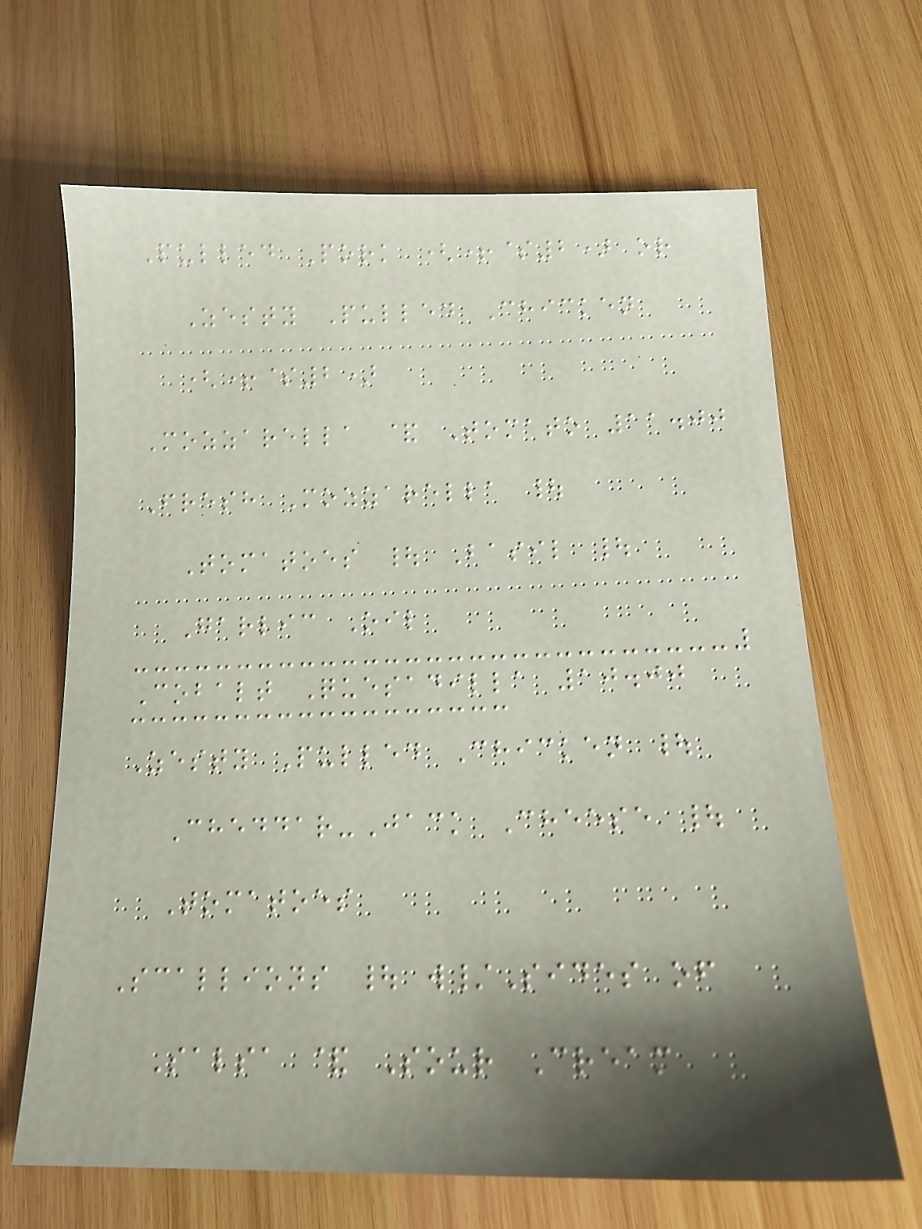Pulled Pork (+$2) or
Zesty Pulled Chicken
(+$2)
Mozzarella & Tomato 11.00
Fresh Mozzarella |
Tomatoes | Basil |
Garlic Oil
Cobalt Quesadilla 10.00
Zesty Pulled Chicken |
Cheddar-Jack Cheese |
Tomatoes
Scallions | w/Sides of
Salsa & Sour Cream
